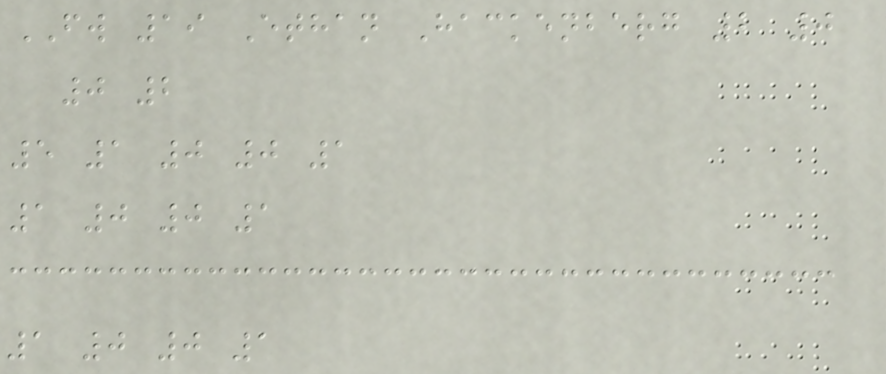FW 19 Ethan Hackenberg 2 0
0 2
5 1 0 0 1
1 0 0 1
1 0 0 1
